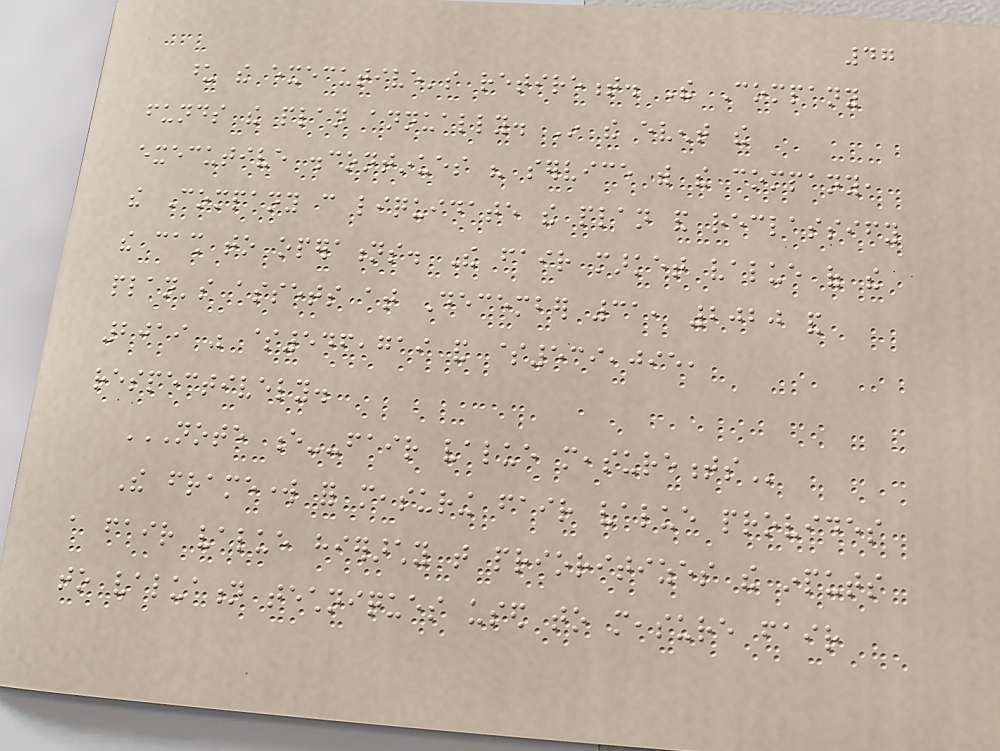47
upon the executive's retirement. The Company
funds the plan annually. In the event the
executive discontinues his service with the company,
the Company can liquidate the plan and reclassify
the cash to operations. The fair market value of the
plan's assets at December 31, 2020 and
2019 was $546,719 and $539,095,
respectively.
NOTE E--FAIR VALUE MEASUREMENTS
The framework for measuring fair value provides
a fair value hierarchy that prioritizes the inputs
to valuation techniques used to measure fair
